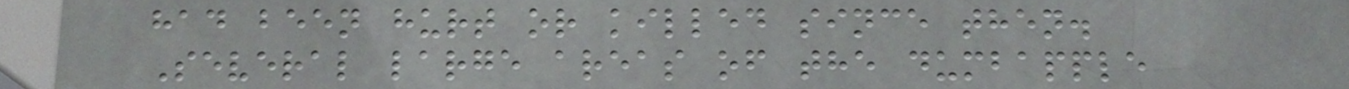had been hurt or killed since then.
Several large areas of the dumbapple
